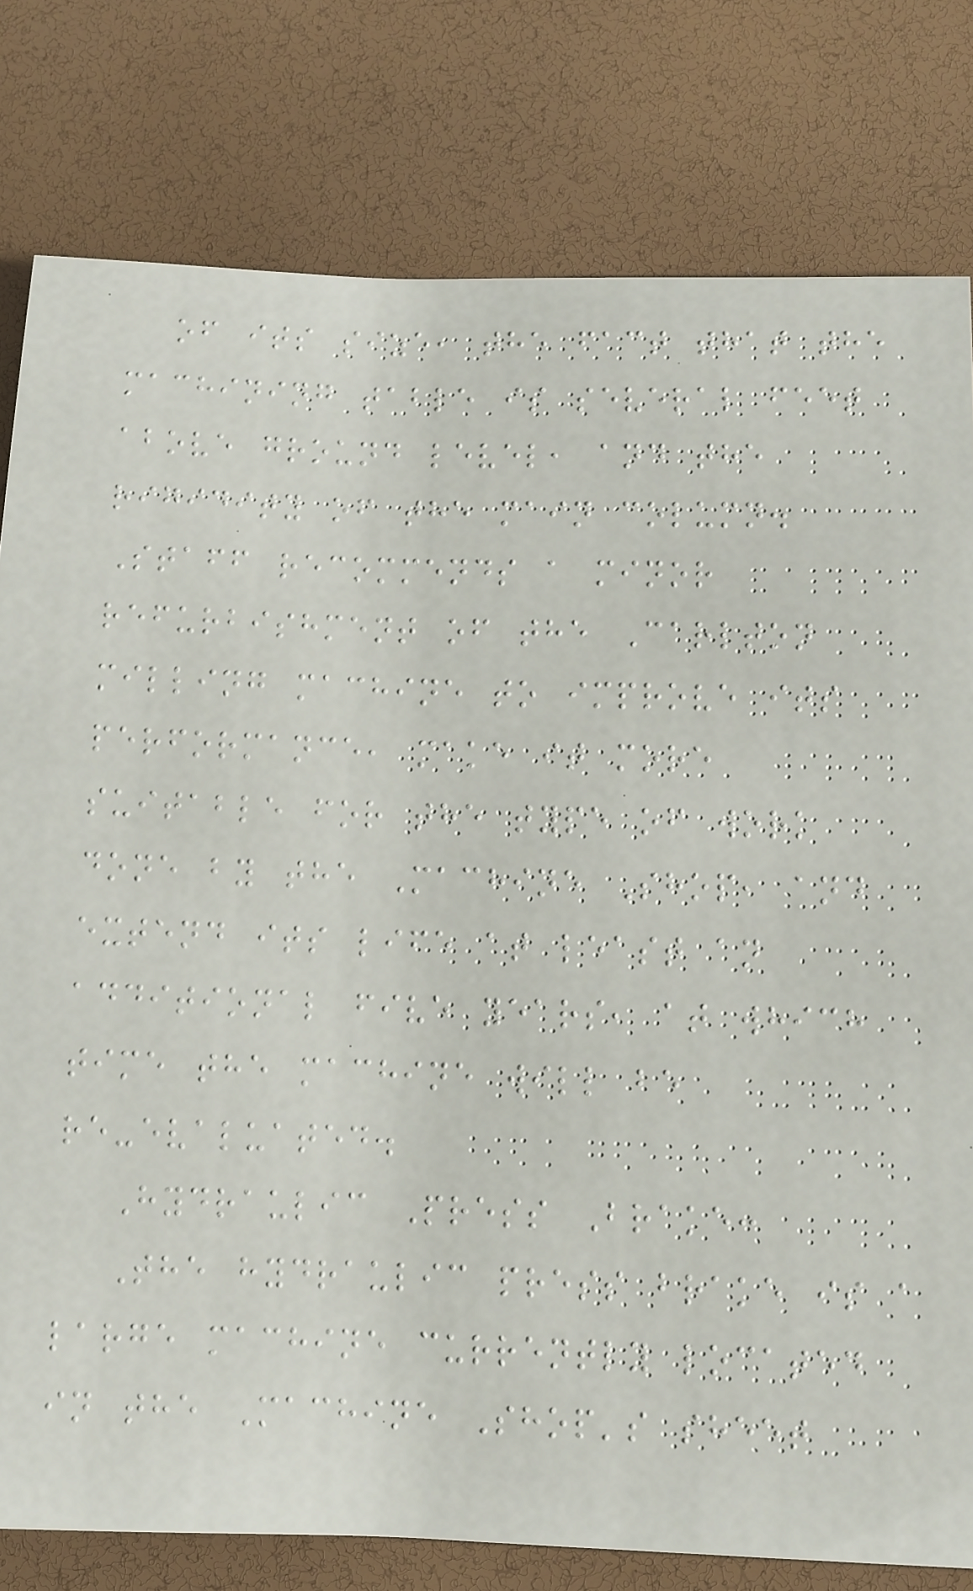of its size, the fact that the
machining table is several feet
above ground level, and the
rigidity of the main column.
Staff recommends a minor
refurbishment of the Carlton
milling machine to improve its
performance, make it more
suitable for the type of work
done by the Machine Shop, and
extend its life at least an
additional five years, at which
time the machine will be
re-evaluated.
Hydraulic Press Brake:
The hydraulic press brake is a
large machine currently located
in the Machine Shop's sheet
